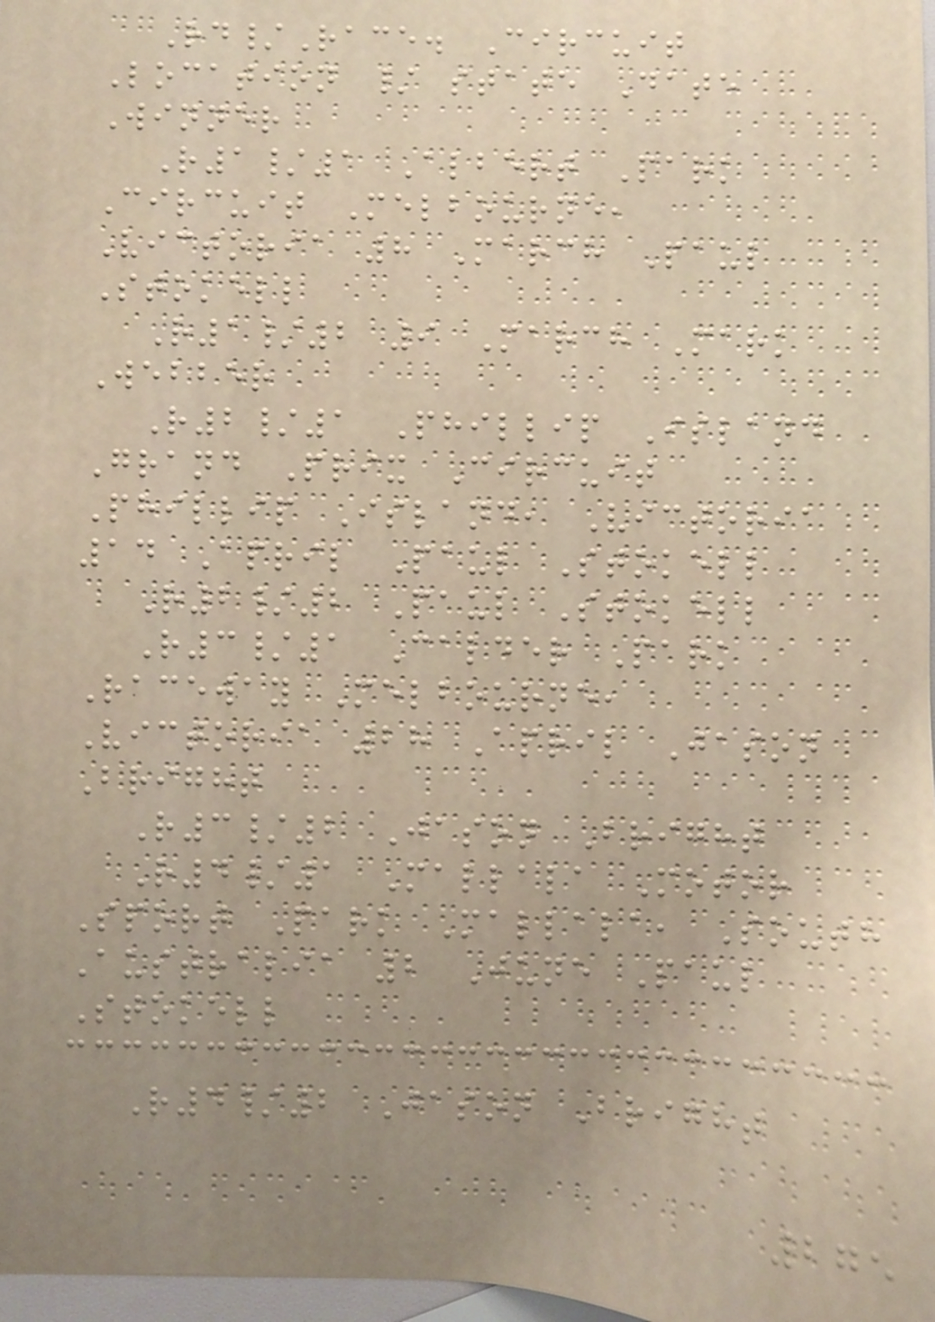Rd/Race. Circuit
Location / state Date
Winner
R1/1 Albert Park
Circuit Melbourne,
Victoria 8 March Paul
Stokell
R1/2 9 March Mark
Webber
R2/1 Phillip Island
Grand Prix Circuit
Phillip Island, Victoria
14 April Paul Stokell
R2/2 Paul Stokell
R3/1 Calder Park
Raceway Melbourne,
Victoria 28 April Jason
Bright
R3/2 Jason Bright
R4/1 Mallala Motor
Sport Park Mallala, South
Australia 2 June Paul
Stokell
R4/2 Jason Bright
275
